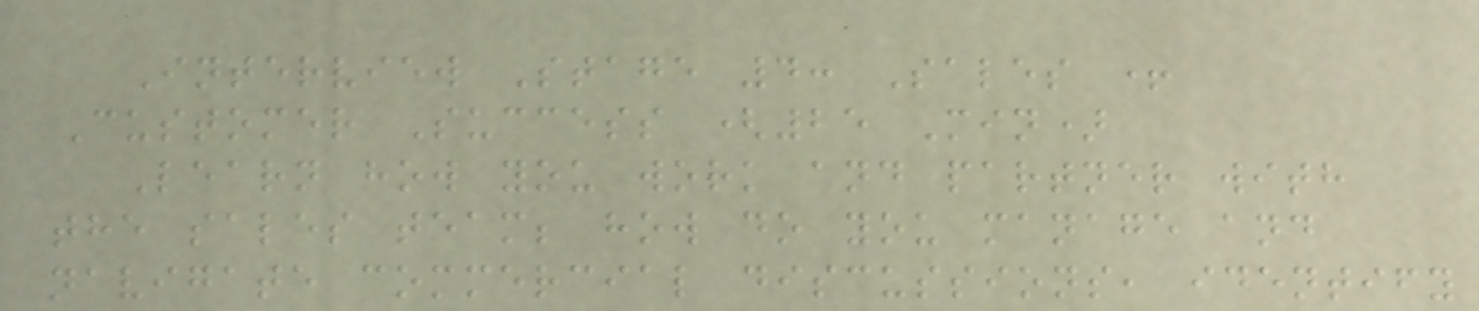Interview Stage 4: Sales +
Customer Success (25 Min)
Learn how you work and partner with
the sales team; how do you manage and
navigate commercial discussions, identify
